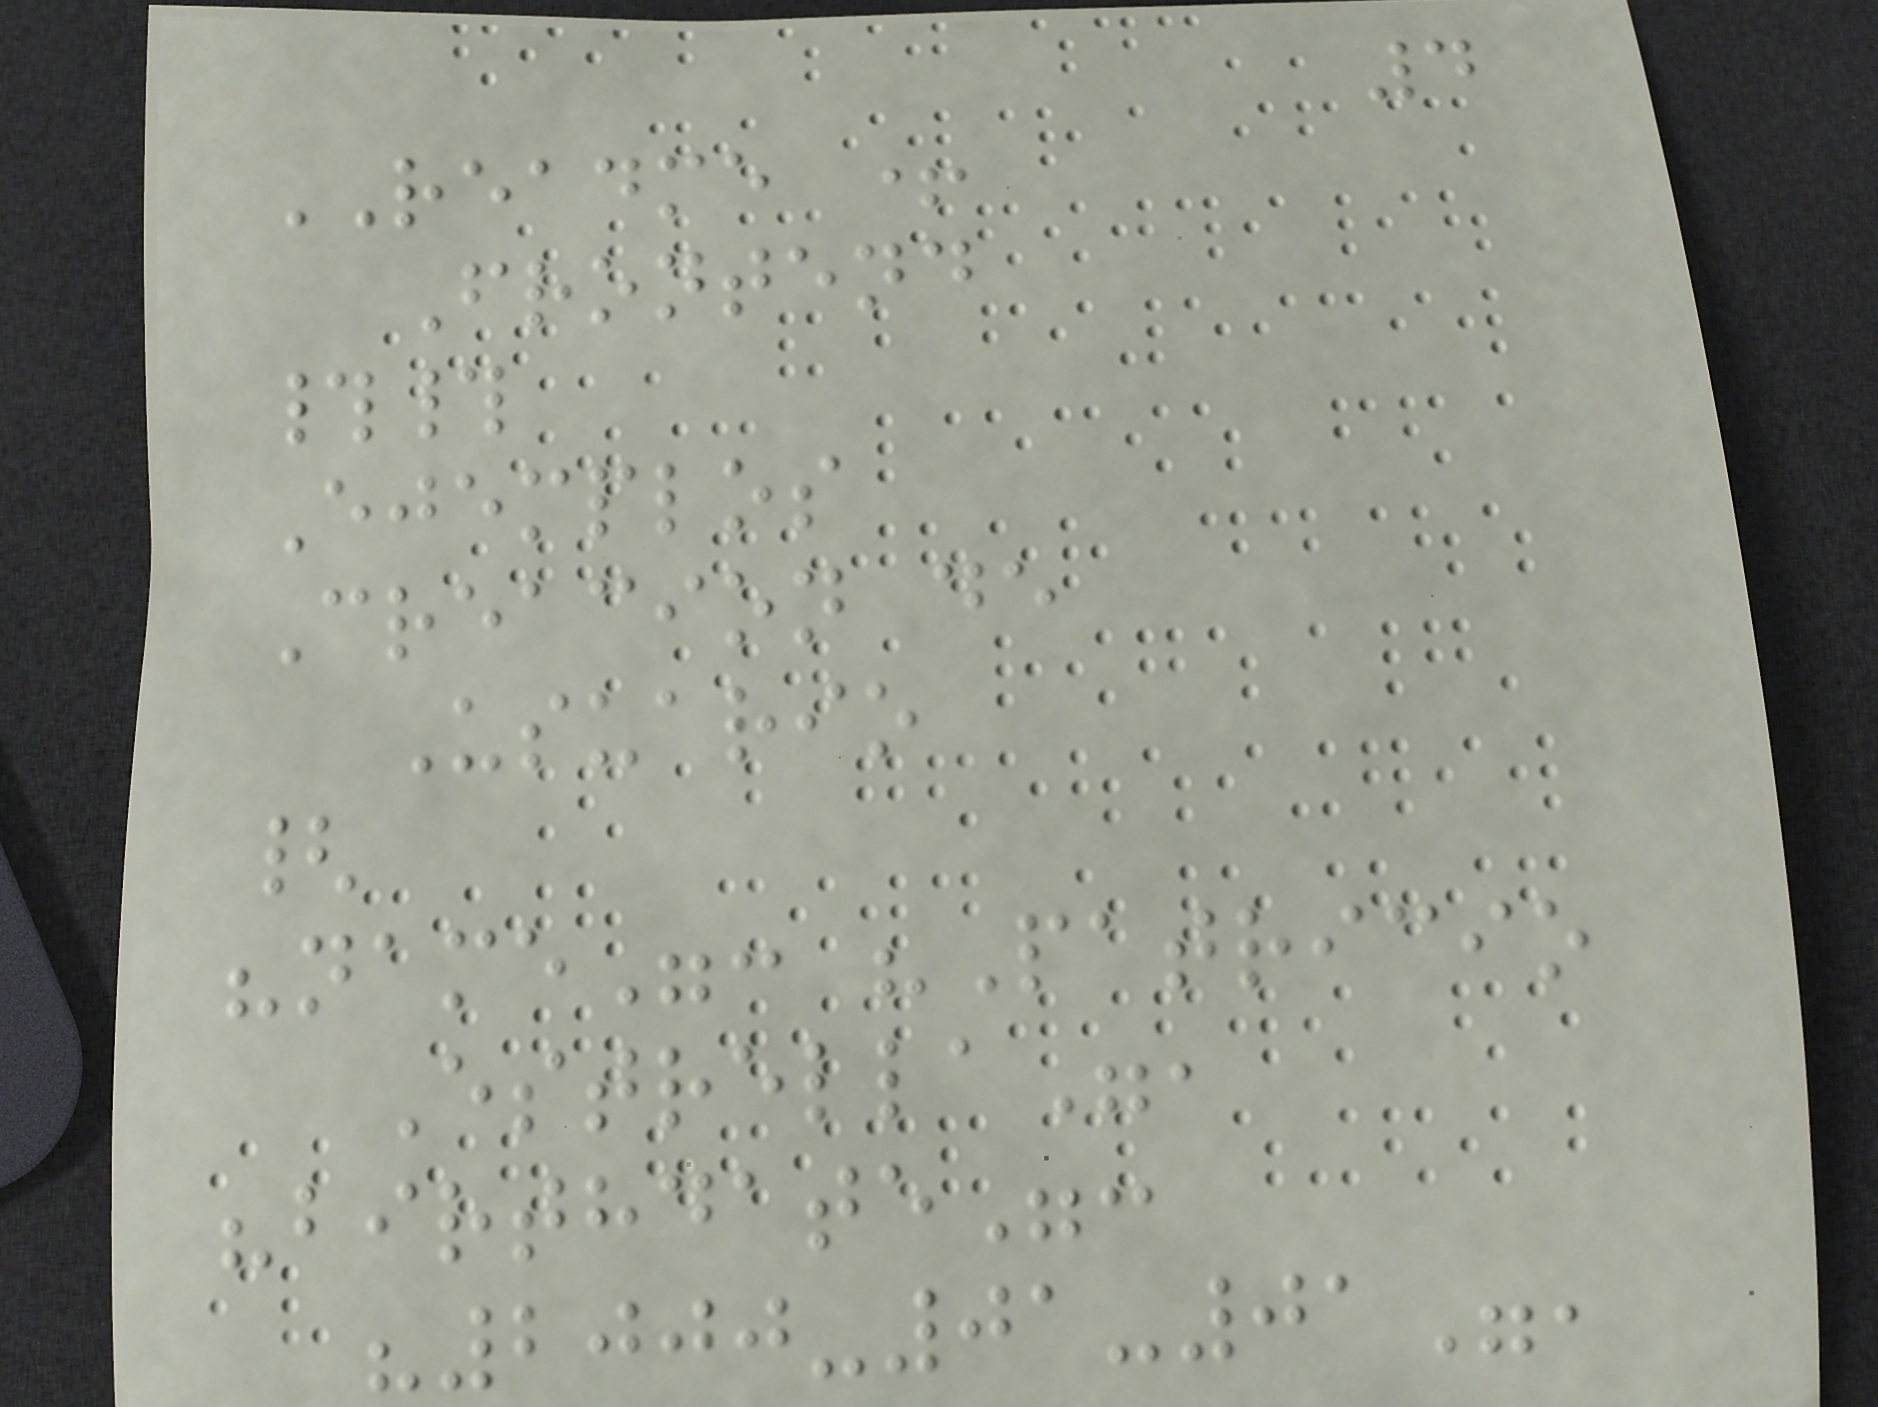4
README +
Frontend
##
Ejemplos
Creacion de
Usuario
{
"name": "Patricio
Estrella",
"birthdate":
"2000-01-01",
